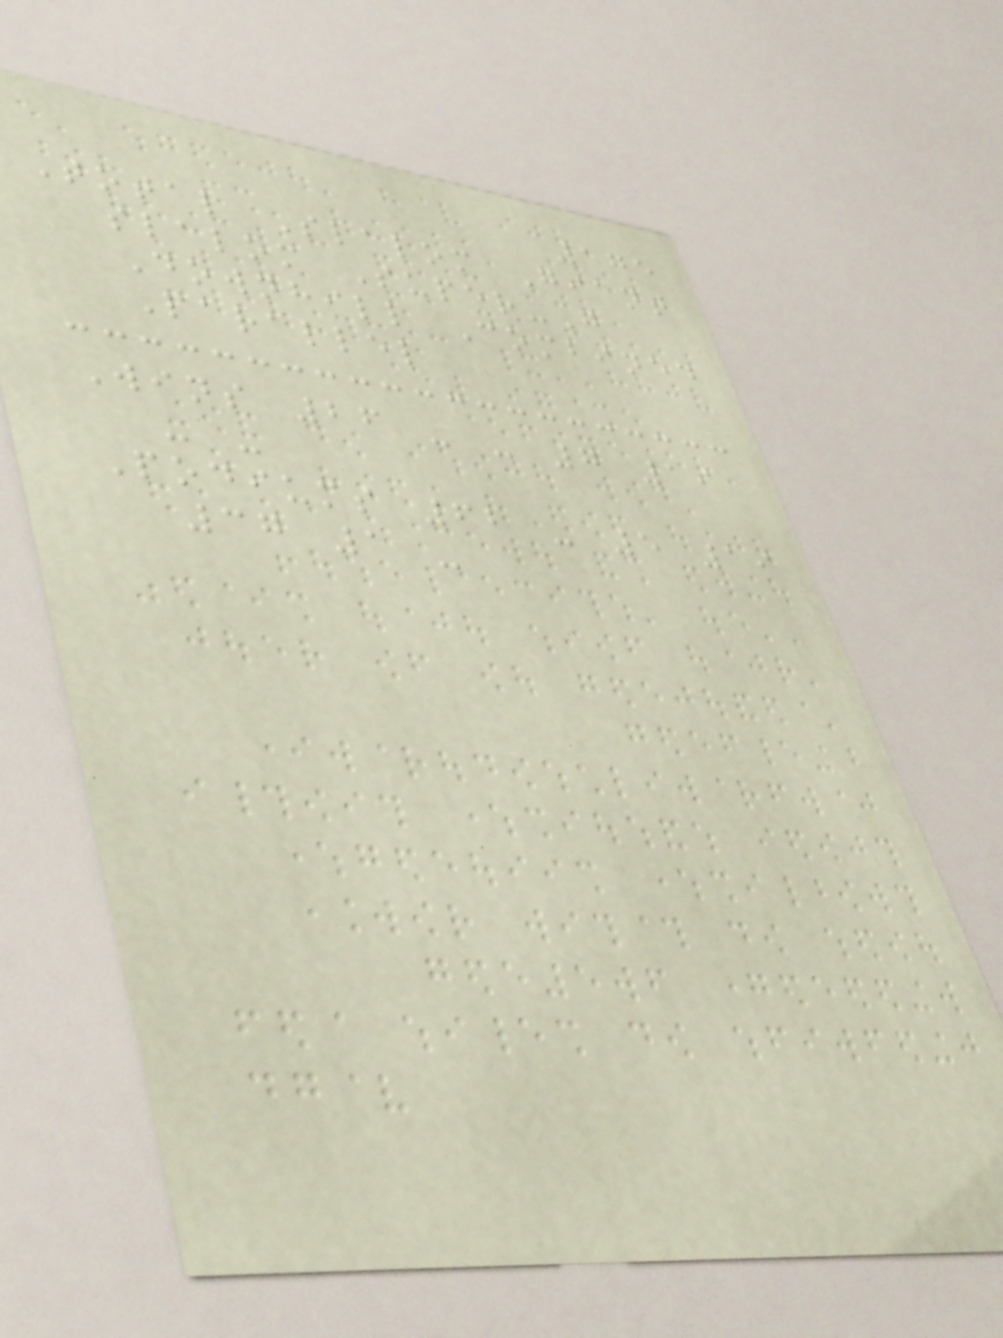175
Total Slalom Giant
slalom Super-G
Downhill Combined
Parallel
Wins 26 - - 7 19
- -
Podiums 62 - 5 19
37 1 -
